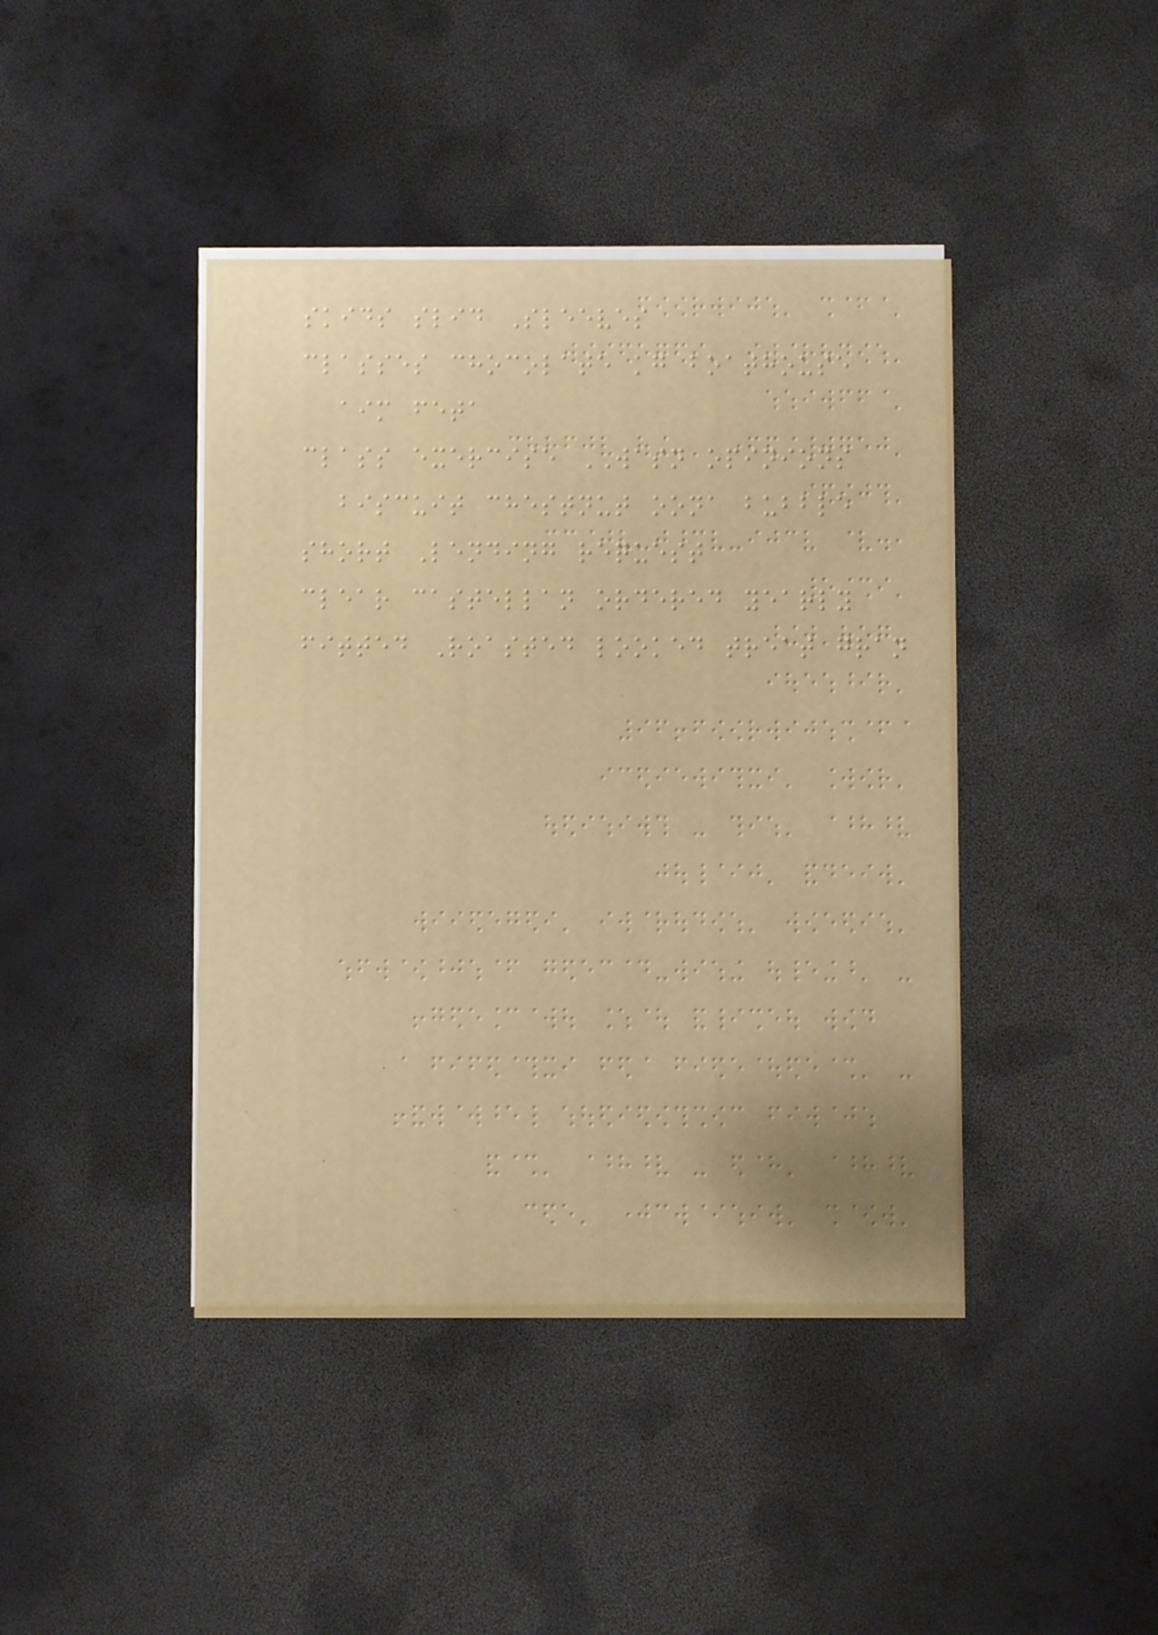skids slid Sleeves
classes chocolate kg boathouse
aim feta
class exercise WASN opinions
biscuit chestnut oona bubble
short Lending request
clear castellan ordered yearly
fitted Roasted looked treat gran
